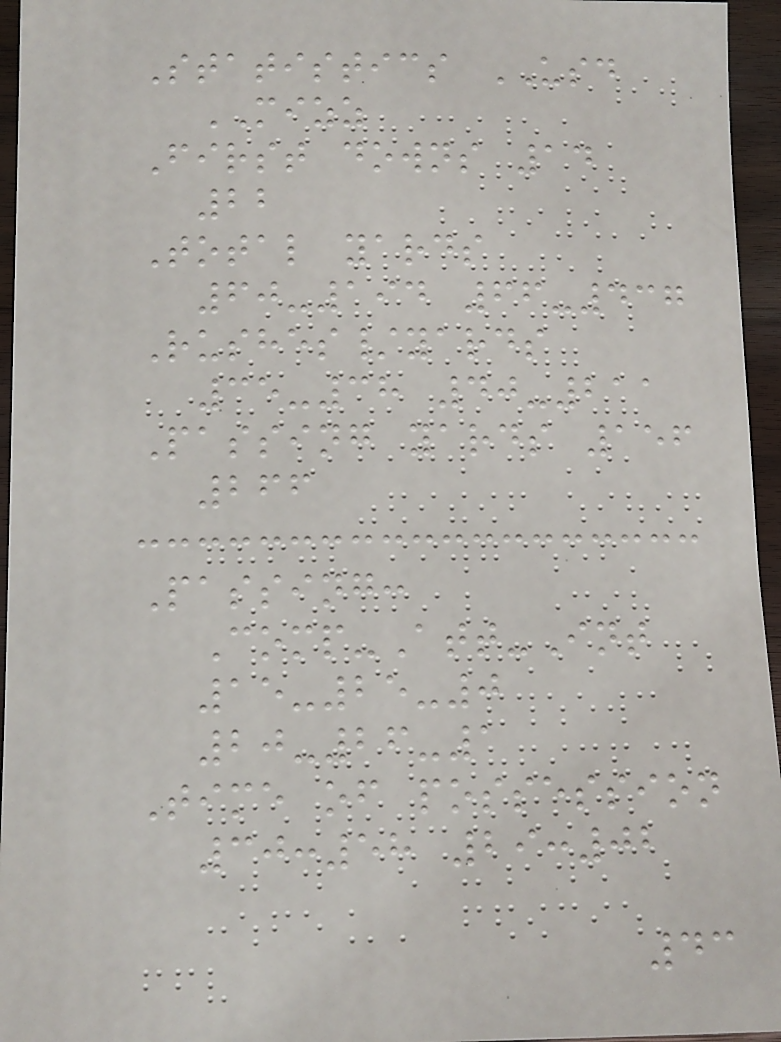Statistics USD
MIZZ
First downs 14
22
Total yards
60-194 66-437
Rushes/yards
35-38 40-211
Passing yards 156
266
Passing:
Comp-Att-Int
15-25-0
20-26-1
Time of possession
30:58 29:02
43
